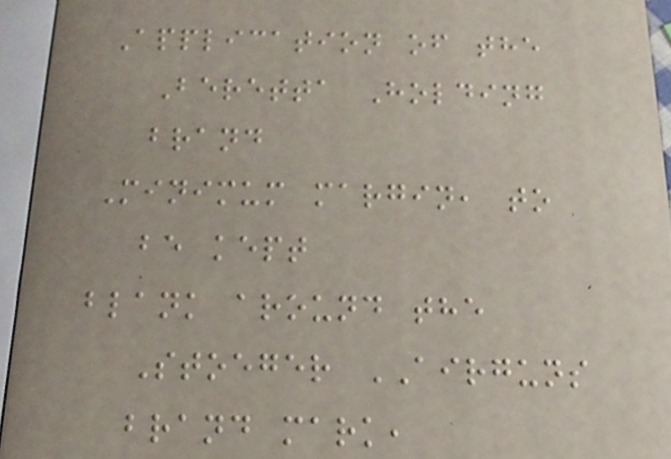Application of the
Beretta Holding
brand
Minimum margin, to
be kept
blank around the
Stoeger AIRGUNS
brand mark,
